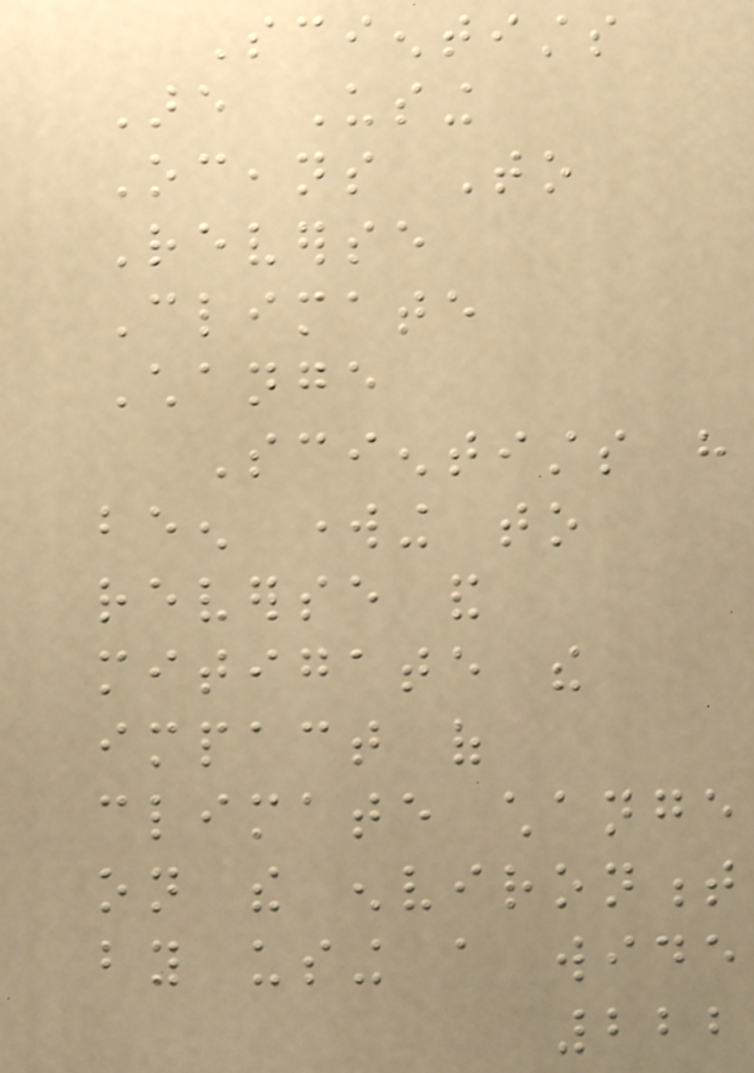Scientists
Are Using
Oceans To
Reverse
Climate
Change
Scientists have
been working to
reverse and
mitigate the
impact of
climate change
on the environment
by using a wide
222
